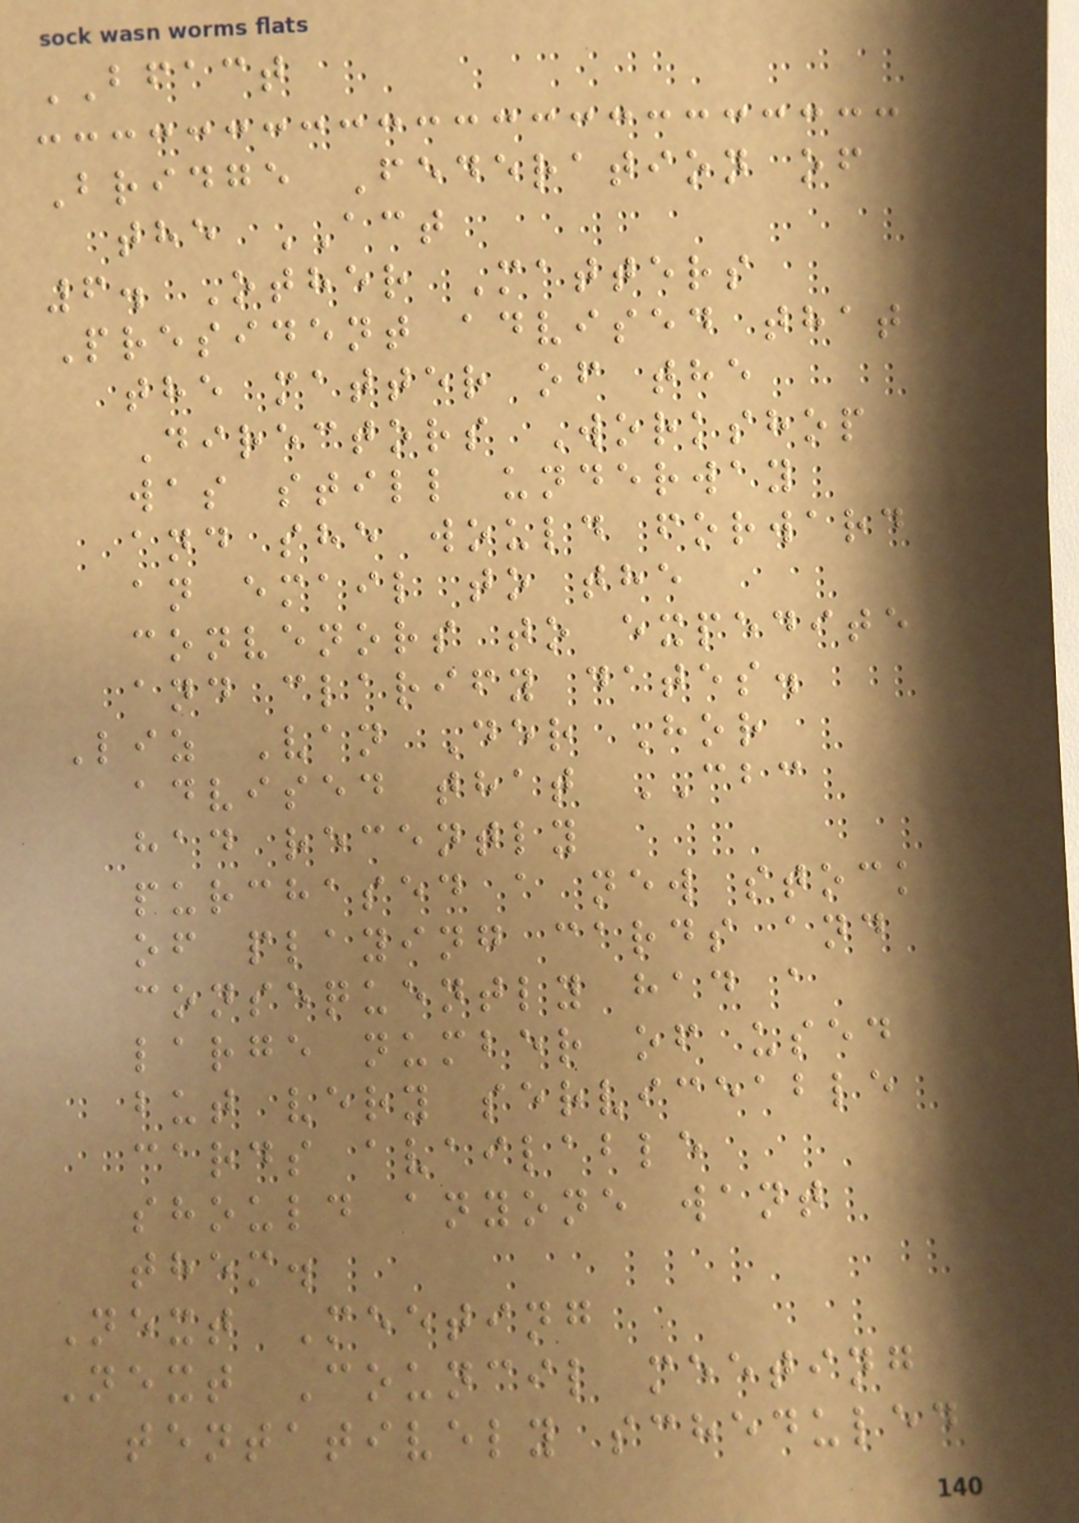BFACT
Bridge Federation of
the ACT
6. Other Matters
President advised that
the matter of the
Directors Workshop
was still underway
and she would forward
an email to the
convenors to expedite
and clarify dates.
Liz Van Der Hor
advised that CBC
had recently
purchased a new stock
of playing cards and
consequently had a
large number of used
but very serviceable
cards available
should anyone want
them.
Next Meeting
Next Council meeting
tentatively scheduled
